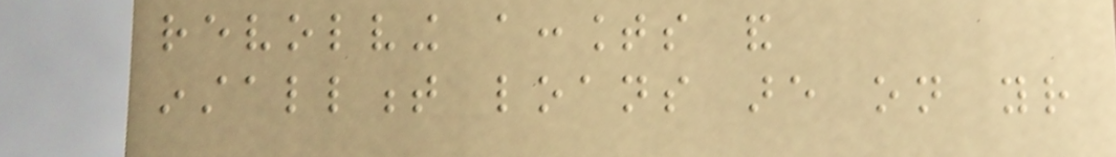revolving accounts and
installment loans are on your
